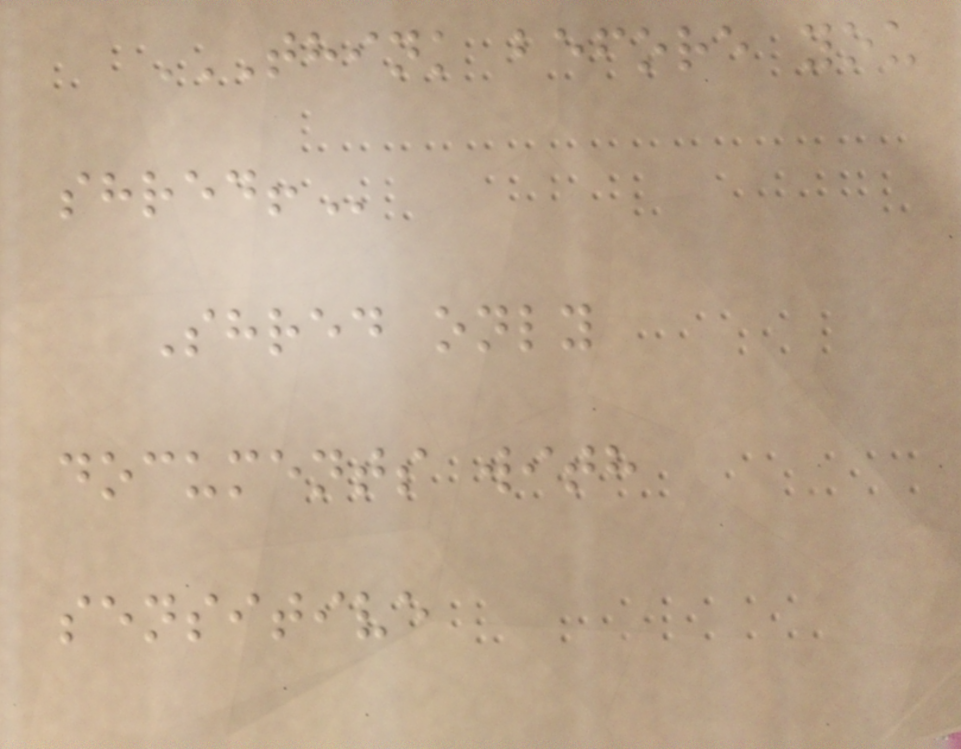THINK BEFORE YOU
SHRED!
Shred only
documents with
sensitive
